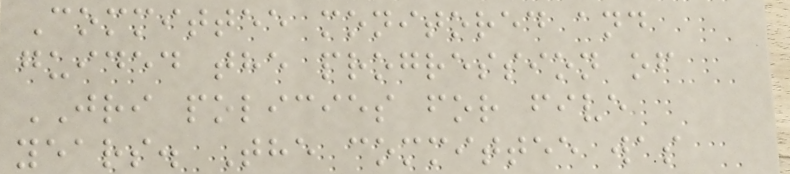Committee monitored and
guided the progression of
JRI policies for five
years. The committee was
